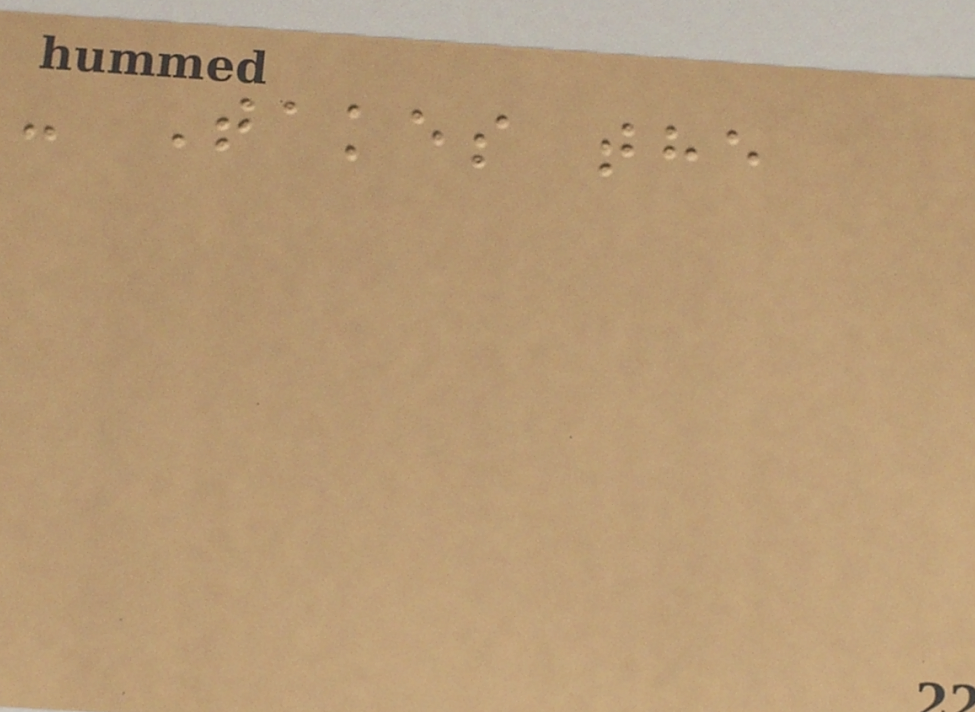- Takes the
